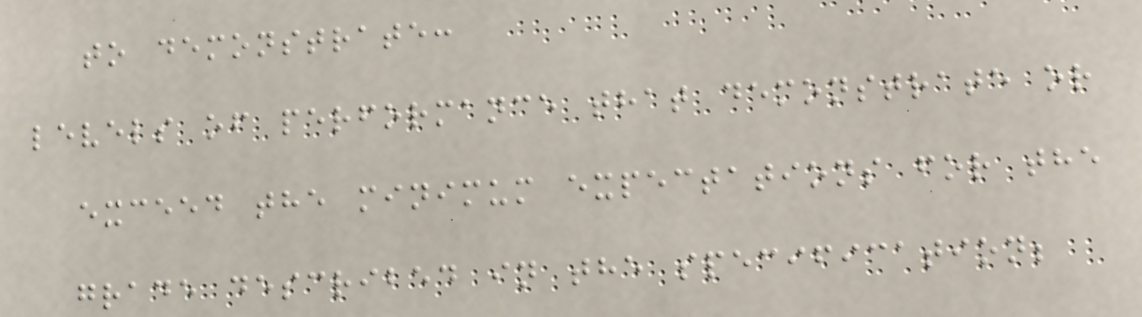to demonstrate:
levels of performance that demonstrate or
exceed the minimum expectations for the
grade described in the specification;
